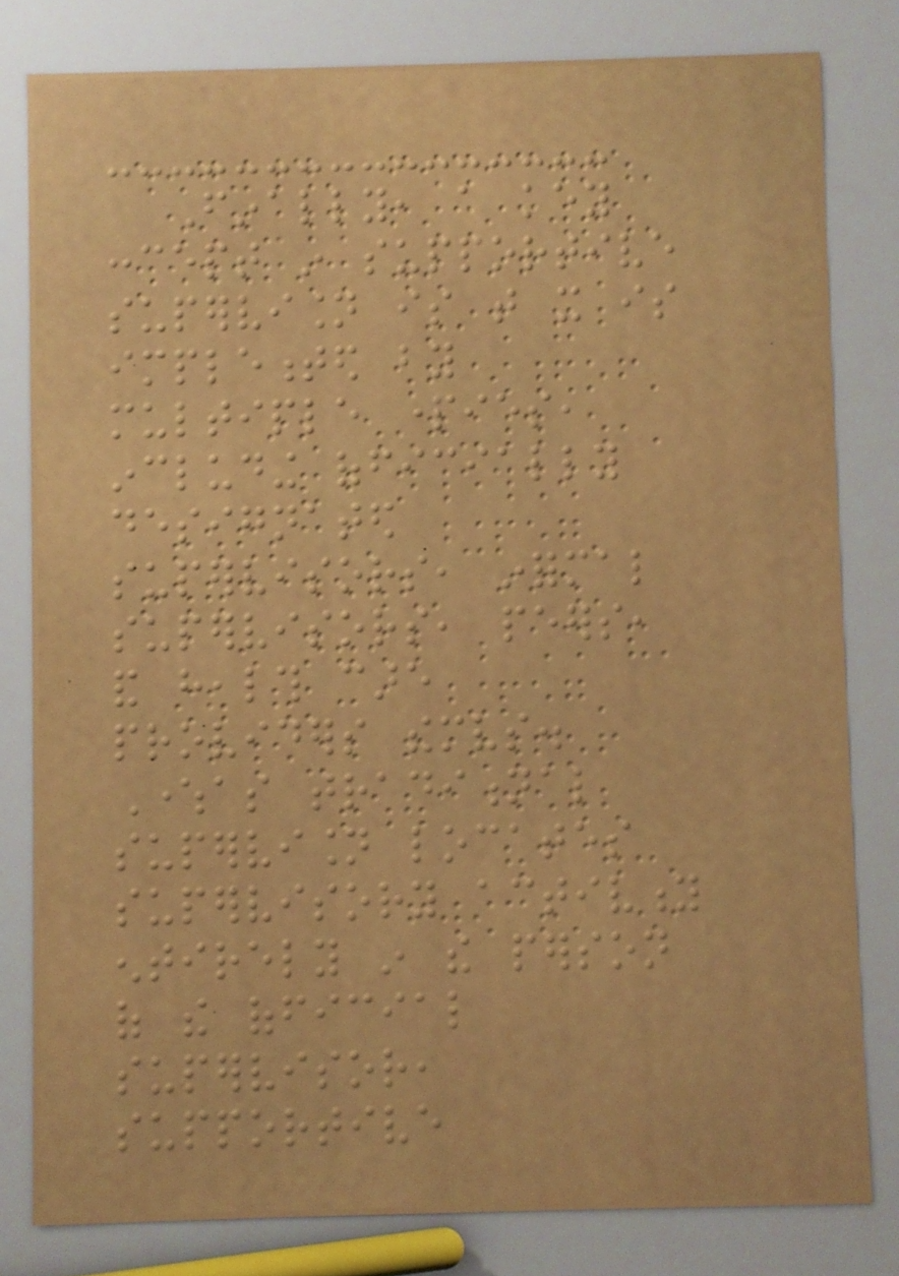Finally, a key
concept in supportive
supervision is that it is
implemented by
multiple parties,
including officially
designated
supervisors, informal
supervisors, peers,
and health care
providers themselves.
Whereas traditional
supervision locates
supervisory activity
entirely in the person
of the official
supervisor,
supportive
